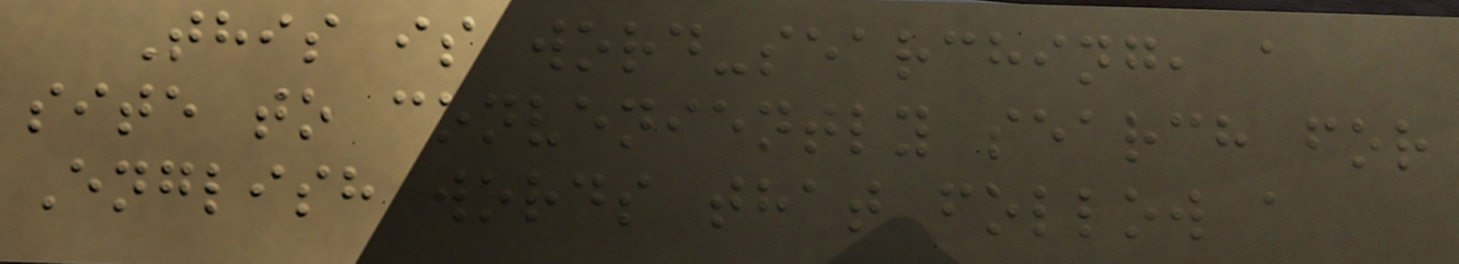This is word-searching, a
site to conveniently search for
English words that follow a
